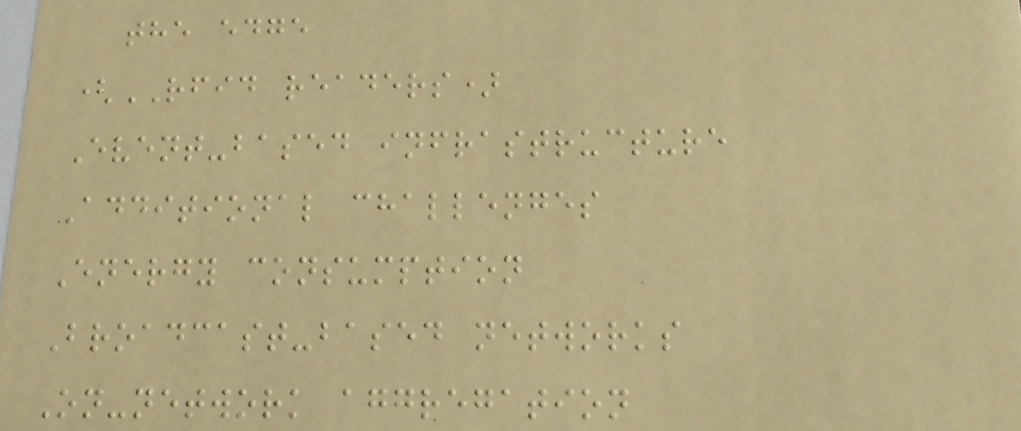the edge
(RFID readers)
Event-based infrastructure
Additional challenges
Energy consumption
Broadcast-based networks
On-network aggregation
